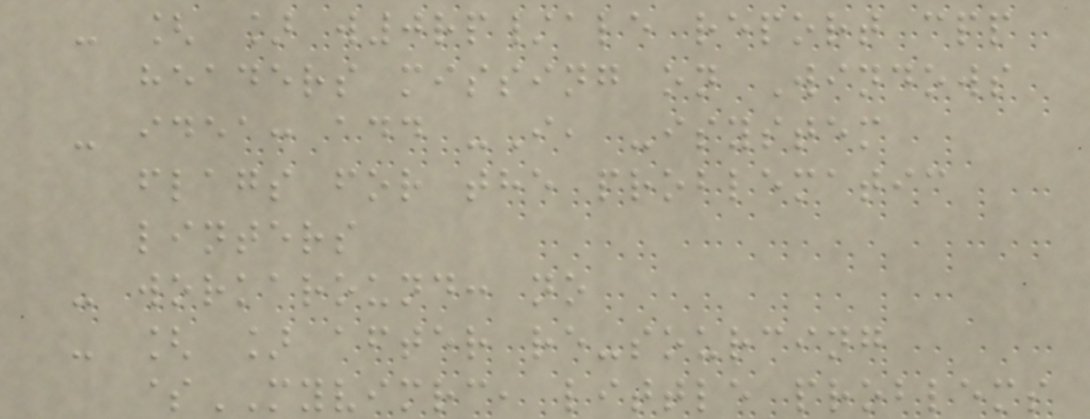- [ ] w0rp/ale report cpp
headers missing on Windows
- idea: add -I, -isystem
flags for the problematic
linters
- workaround: no
- [ ] after re-sourcing
$MYVIMRC, little problems
